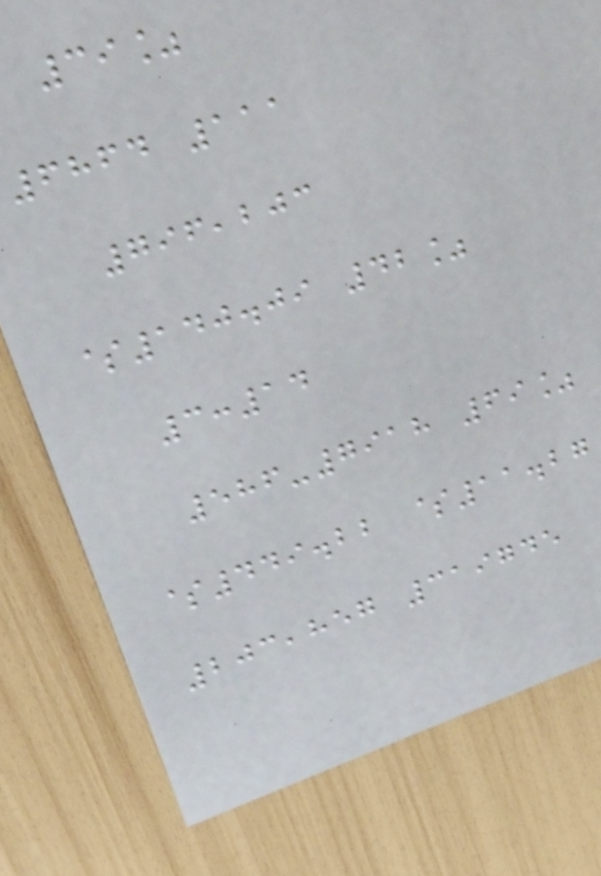39%
6864 111
796,203
$140.09 42%
3:14
586-7918 69%
$449.22 $11.27
203,857 319745
